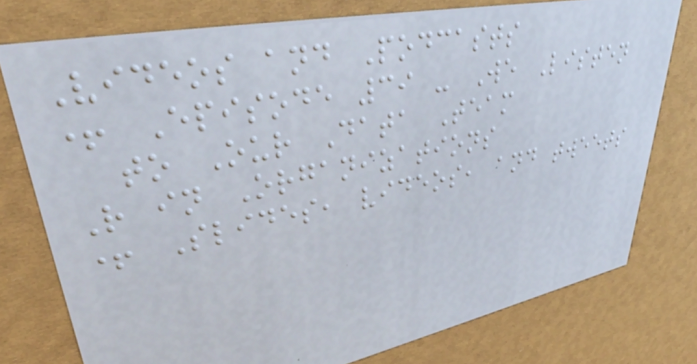Videos and Podcasts
+ Episode 39 - We Listen
to Our Data Team
R in Organizations
+ Slides, videos, and tweets
